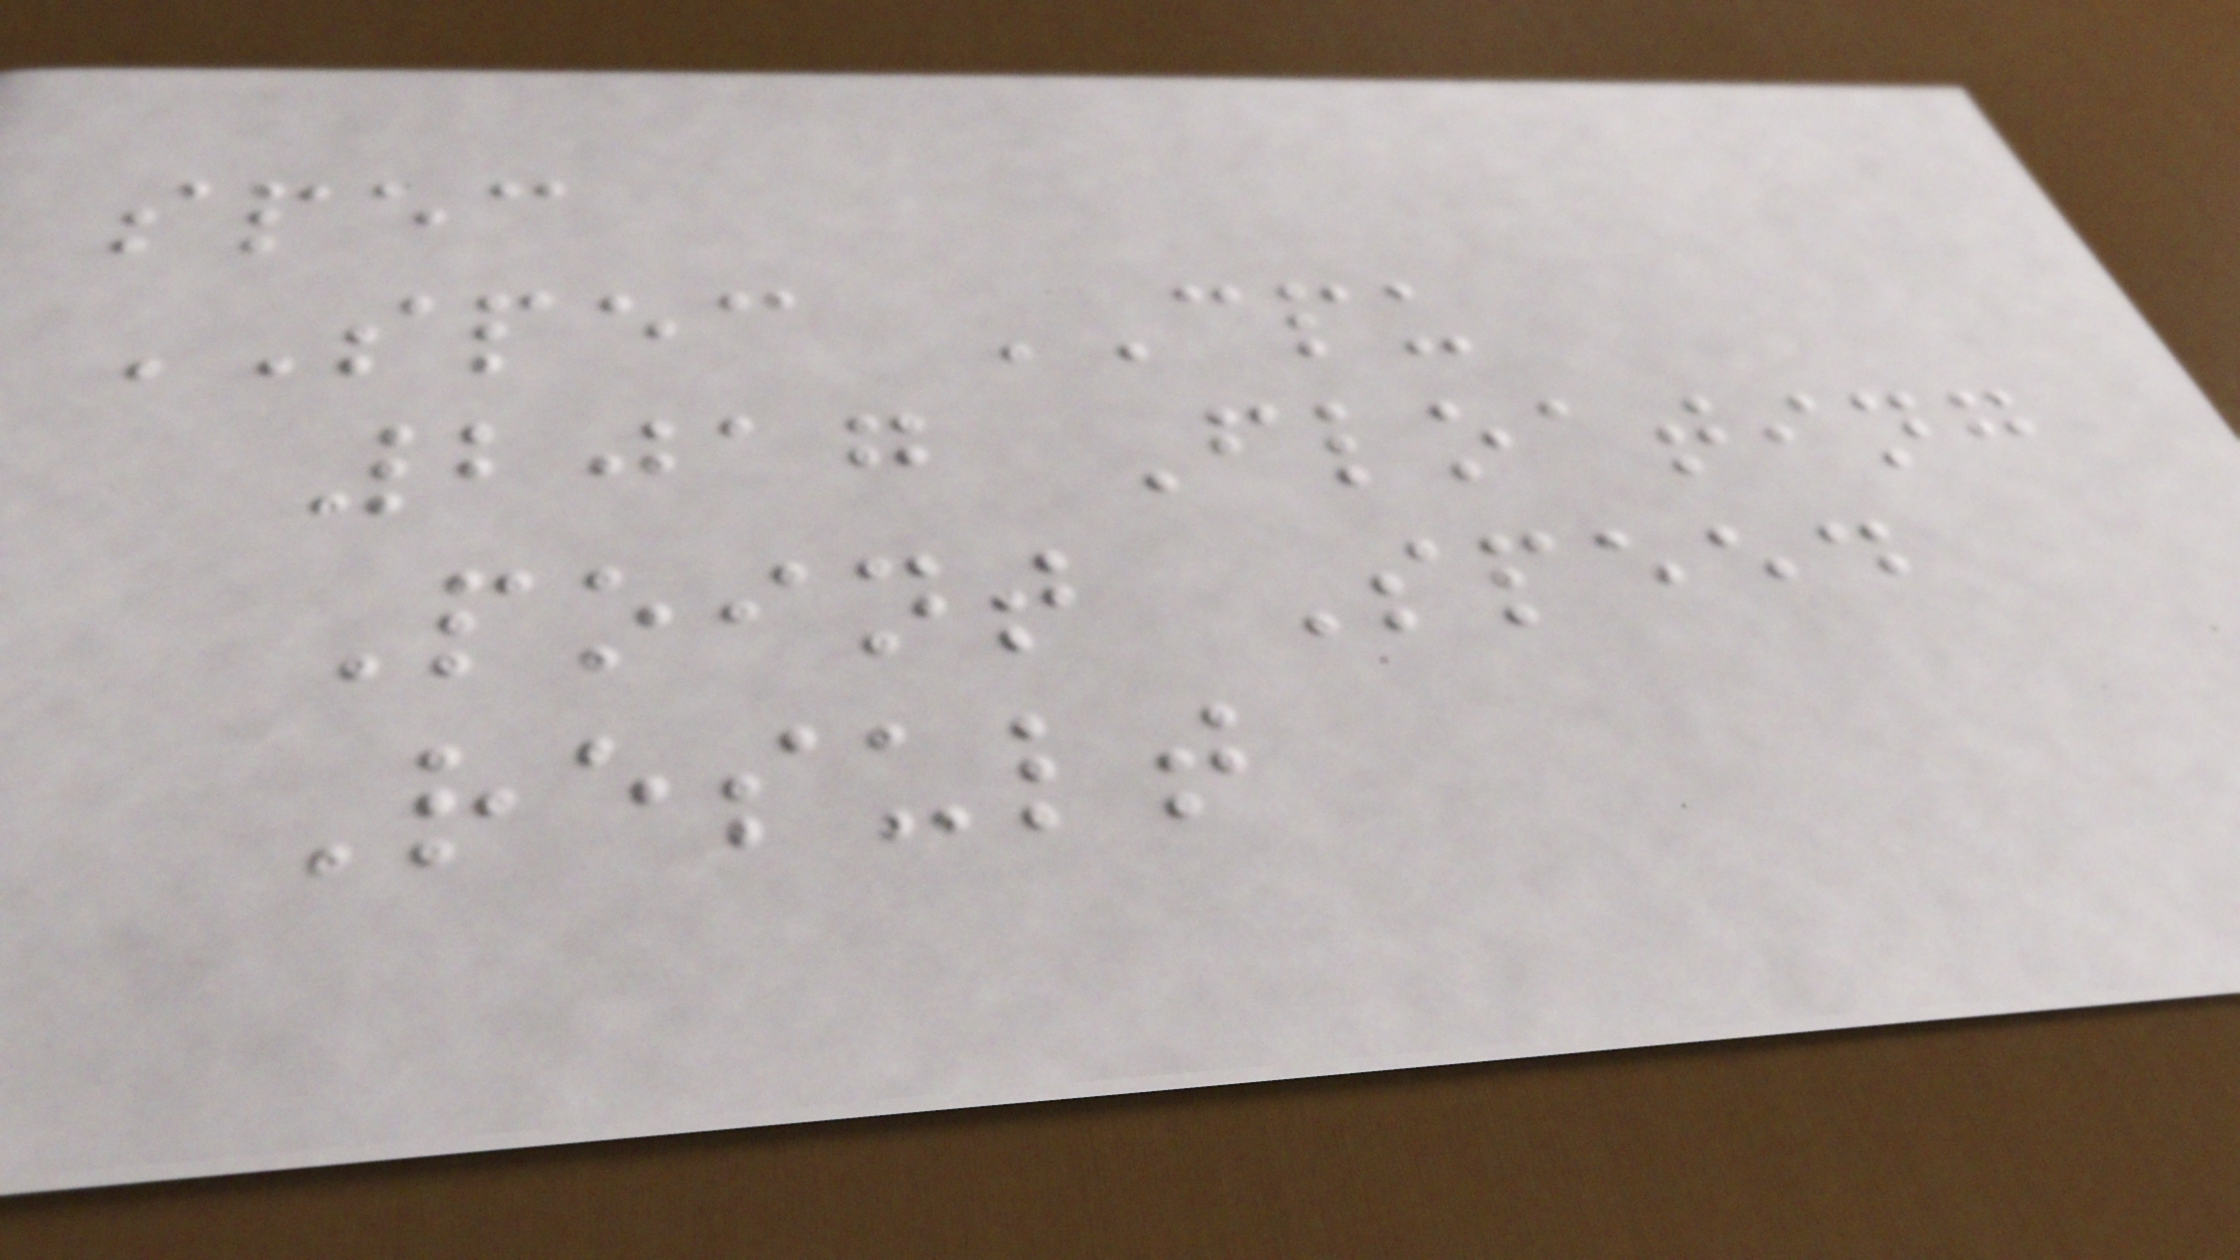spec
SPEC CPU
2017 Floating
Point Speed
Result
